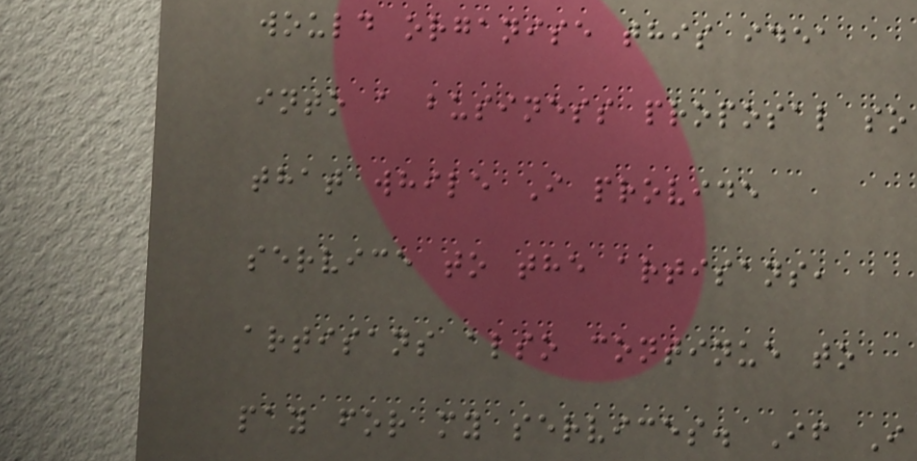would organise this idea
into a business proposal so
that while I provide
service to the artisans,
artisans also continue to
pay for my services. If I
